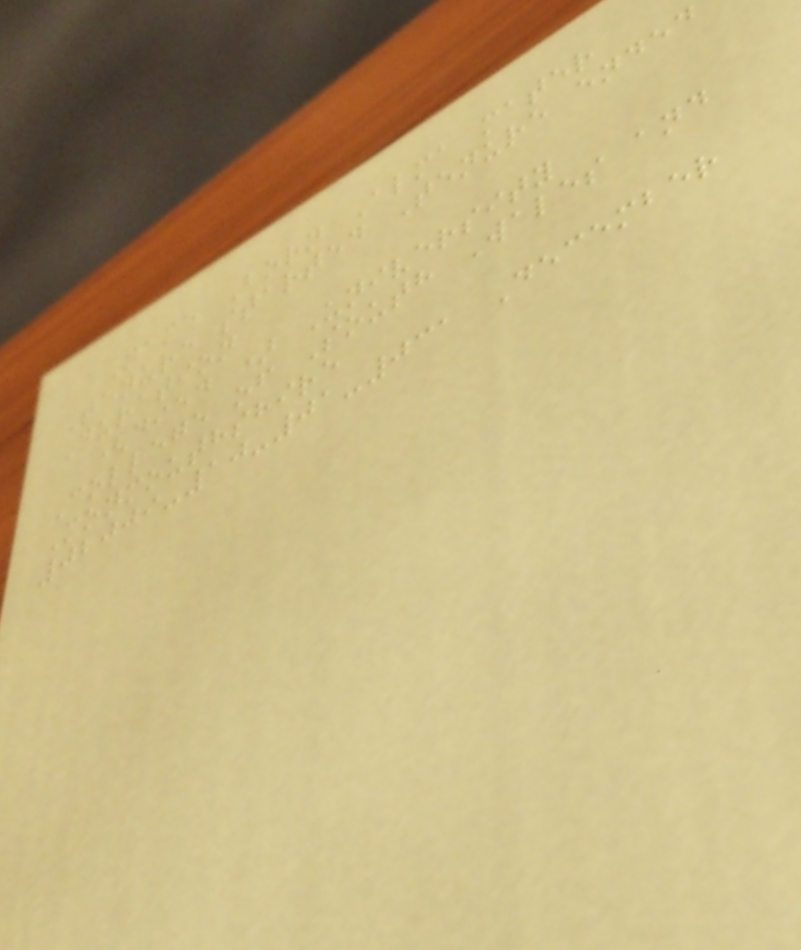Name Born Alma mater
Tenure started Tenure ended
Duration
(died ) University
College of South Wales and
Monmouthshire
02009-10-01-031 December
